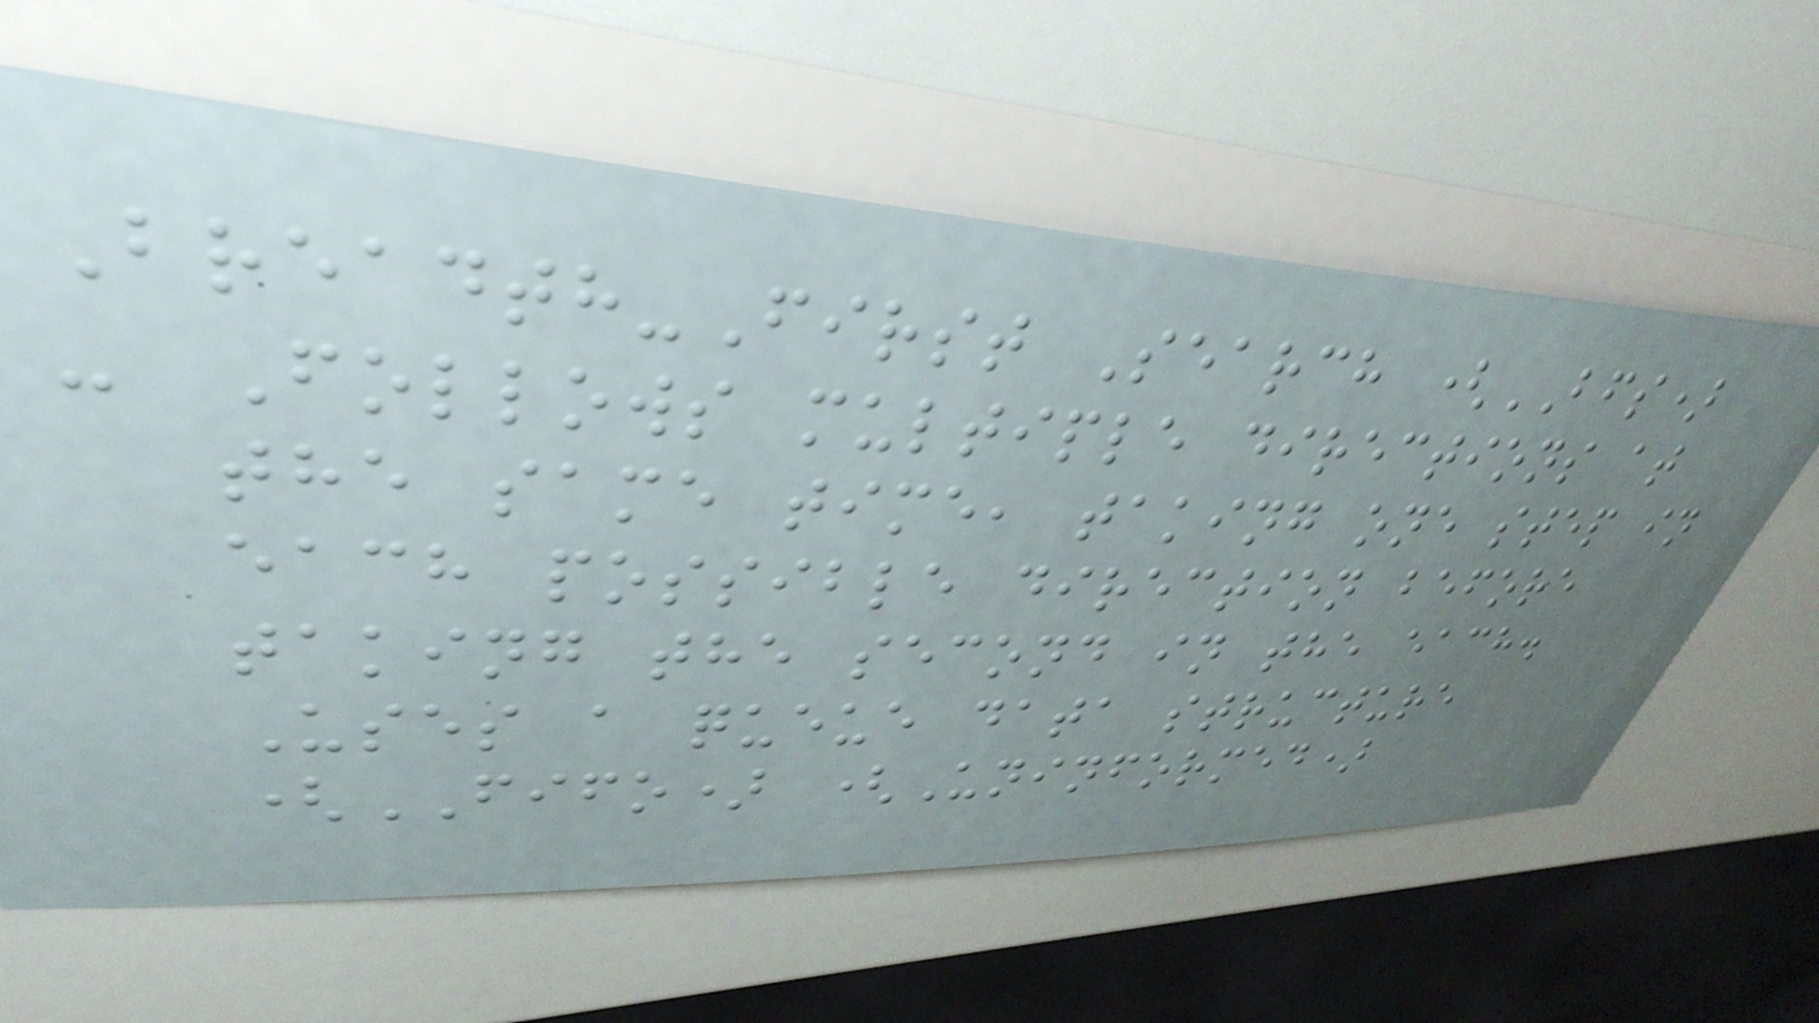Breadth-First Search (BFS)
- Follows multiple directions at
the same time, taking one step in
each possible direction before
taking the second in the each.
Uses a queue data structure
(FIFO) (Uninformed)
